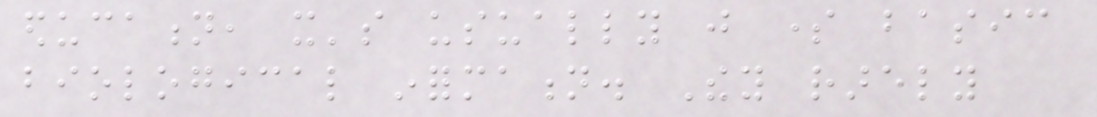education, it's usually just some basic
biological information. They rarely
